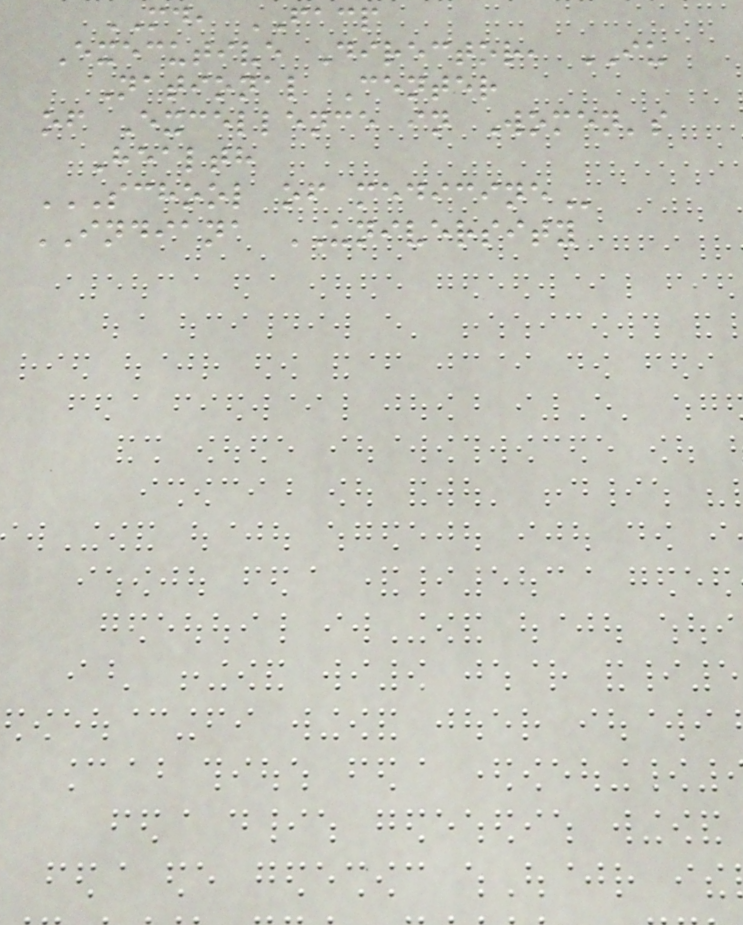MD, FACP
Executive Director, IU
National Center
of Excellence in Women's
Health
SCHOOL OF MEDICINE
INDIANA UNIVERSITY
